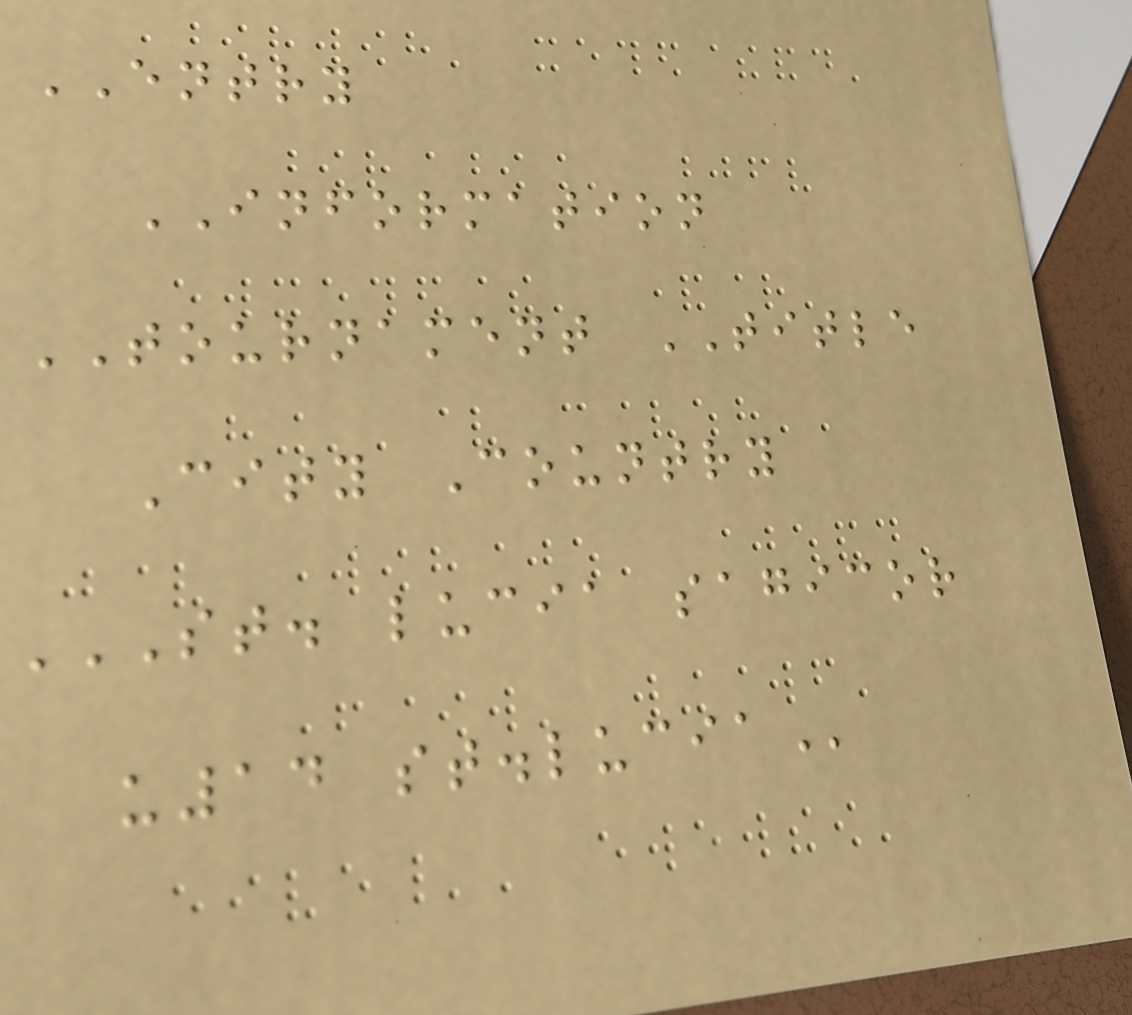ENTRY
INFORMATION
TOURNAMENT TITLE
City Country
ST. LUCIA SAGICOR
U14 ST.LUCIA
